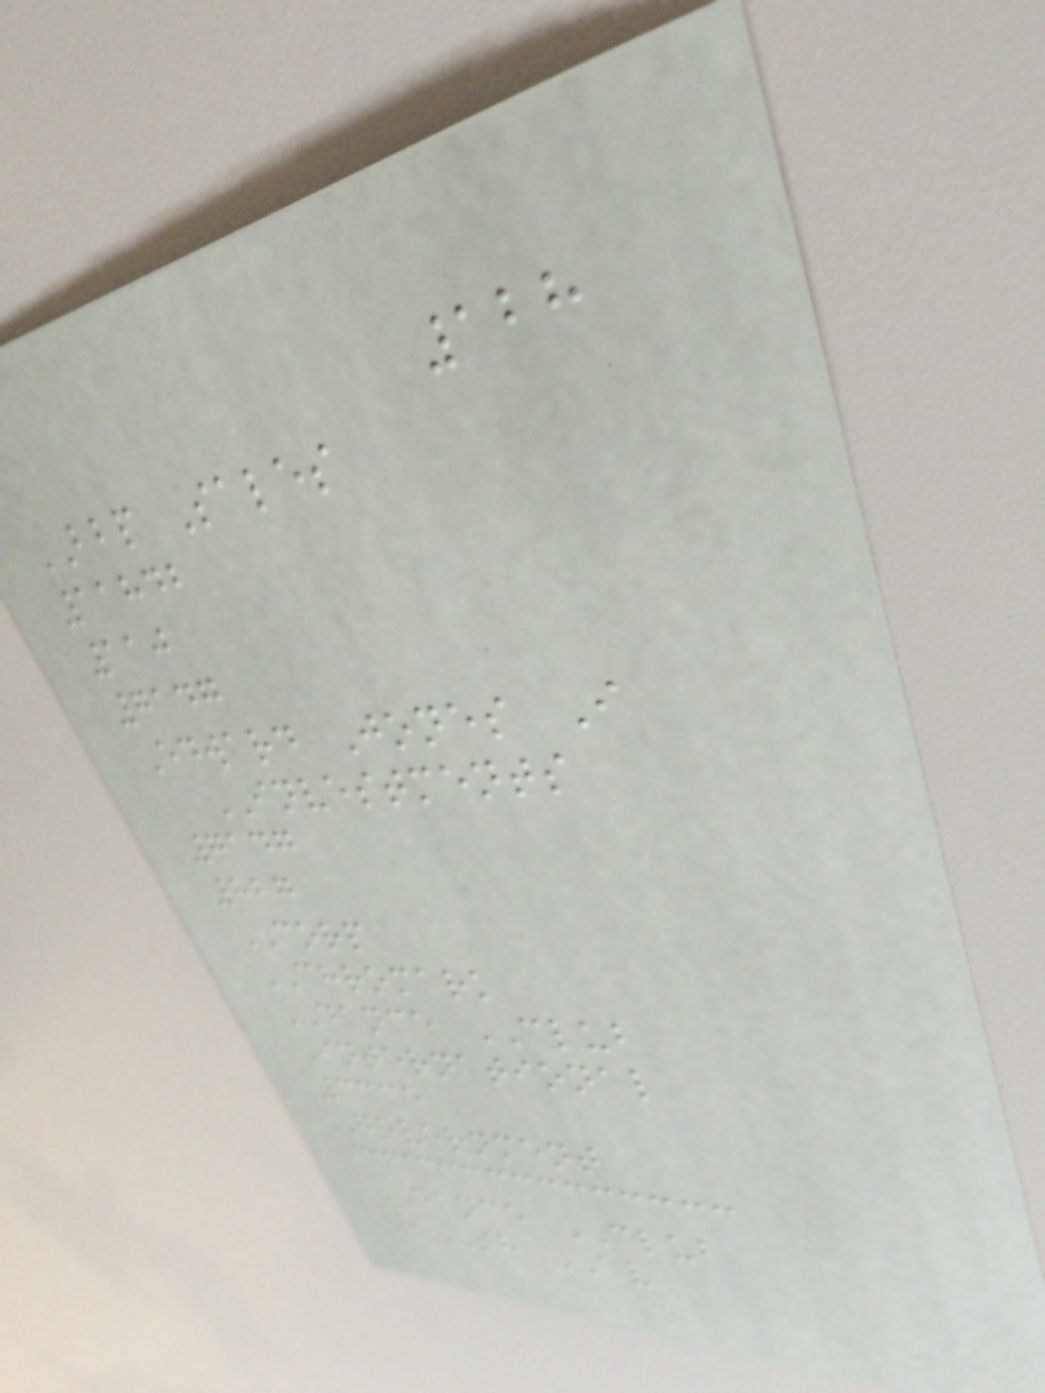128
BBP Sales
11842
110
7147
Edward Jones I
INVESTMENTS
7147
827
CORP
CHROMARK
DANCE CLUB
International
3335
Government
DANCE CLUB
9TH AV
